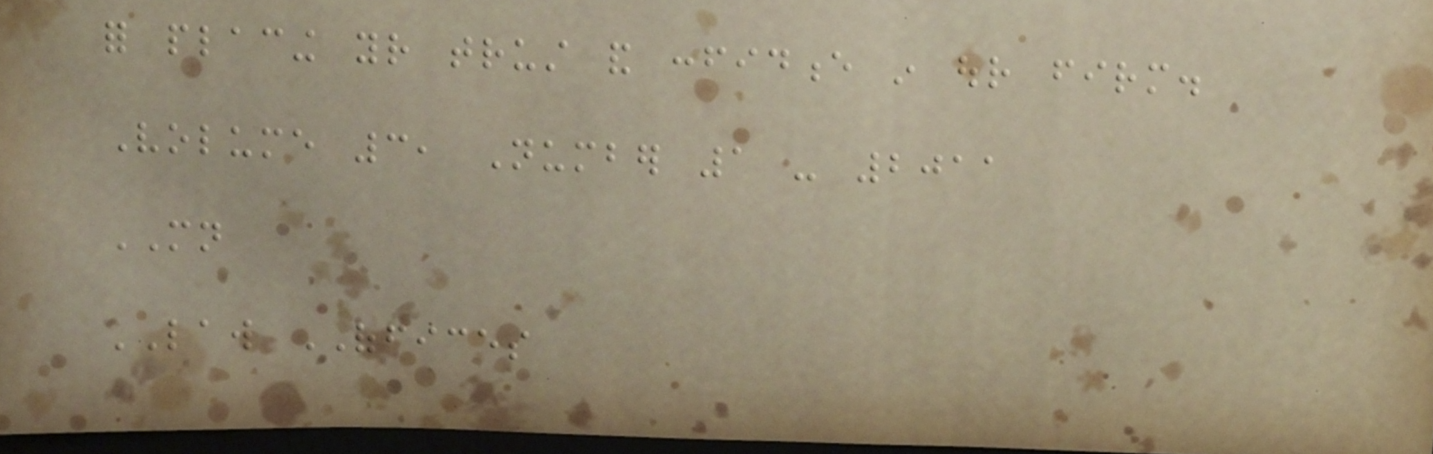for placing your trust and confidence in our firm.
Volume 3, Number 1 - 2011
MN
LAW OFFICES
